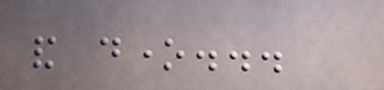and done...
